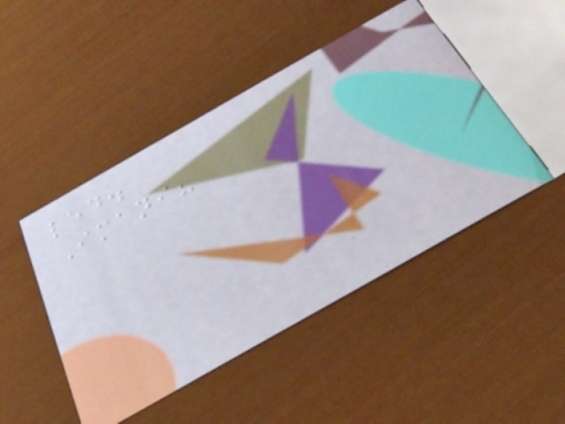led.
Imani?
